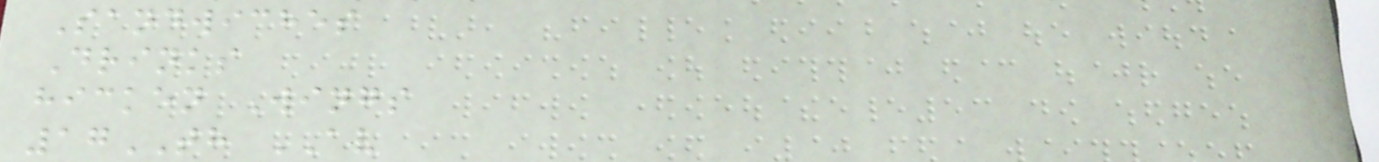Sandwiches
Drinks
hicken Wings
17TH AV
